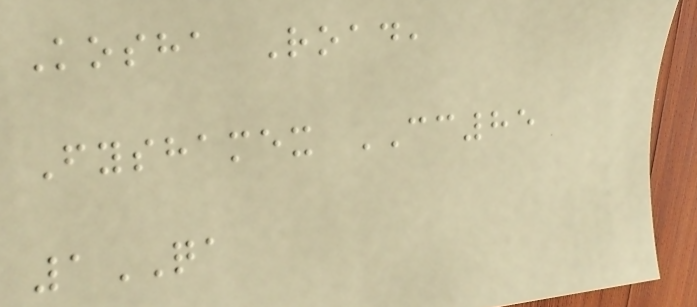Kosha Road,
Fyshamex CC85
1QA
